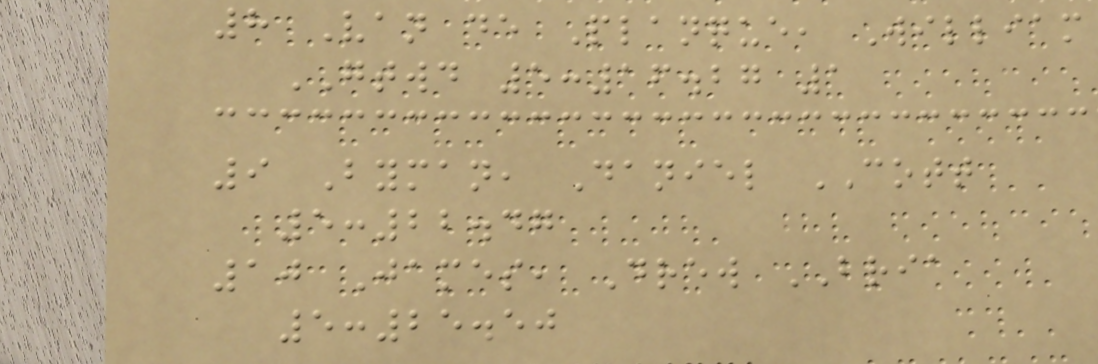8 Van de Planque, William
GTWD 5:16.27 1
9 Byman, Daniel COTT
5:22.47
10 James, Drew BRIA
5:25.50
